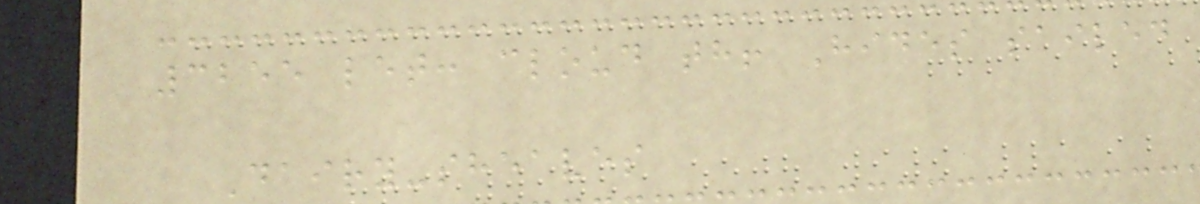3255 let: cloud th! Hides sailed
Dairy-sheaves
